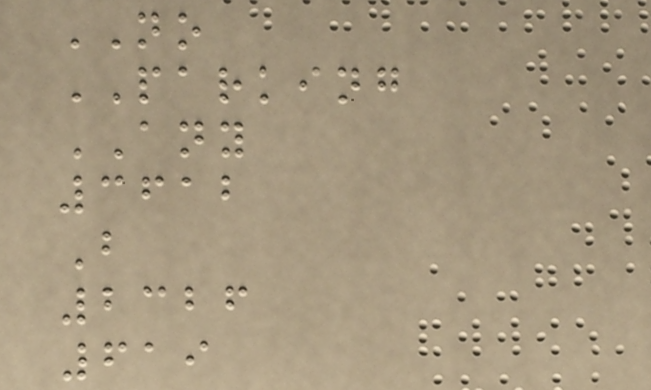NO
PARKING
ANY
3612
B
2326
619
